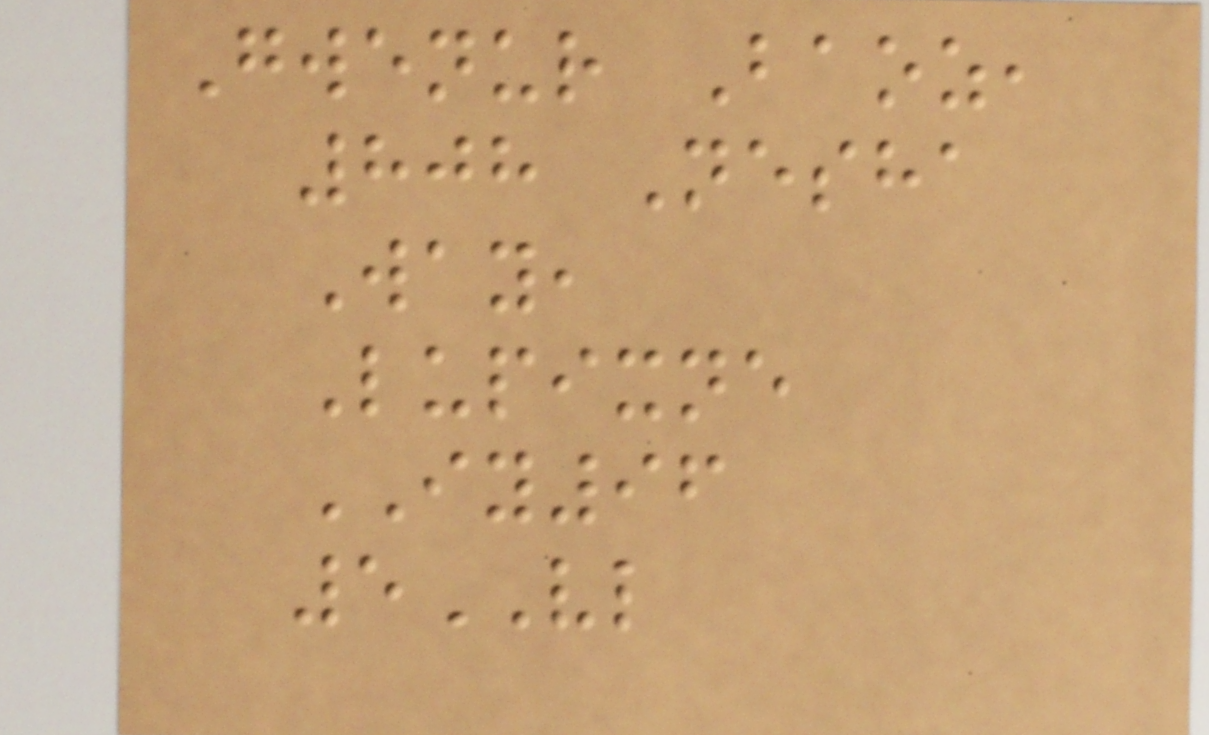Gwenur Baoz,
808 Nesha
Way,
Lupixne
IY96
5VL
